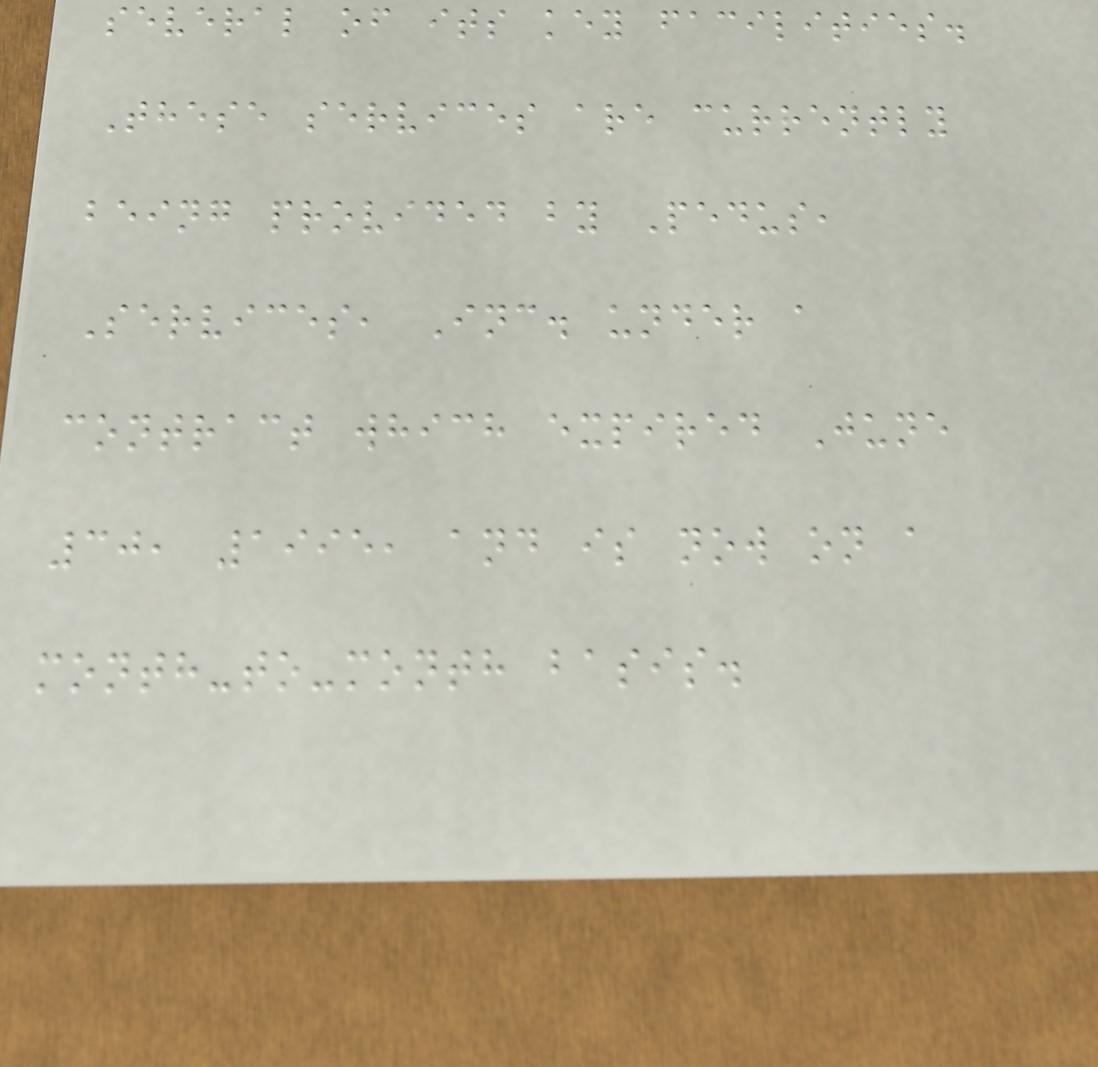several of its key facilities.
These services are currently
being provided by Pedus,
Services, Inc. under a
contract which expired June
30, 1995, and is now on a
month-to-month basis.
